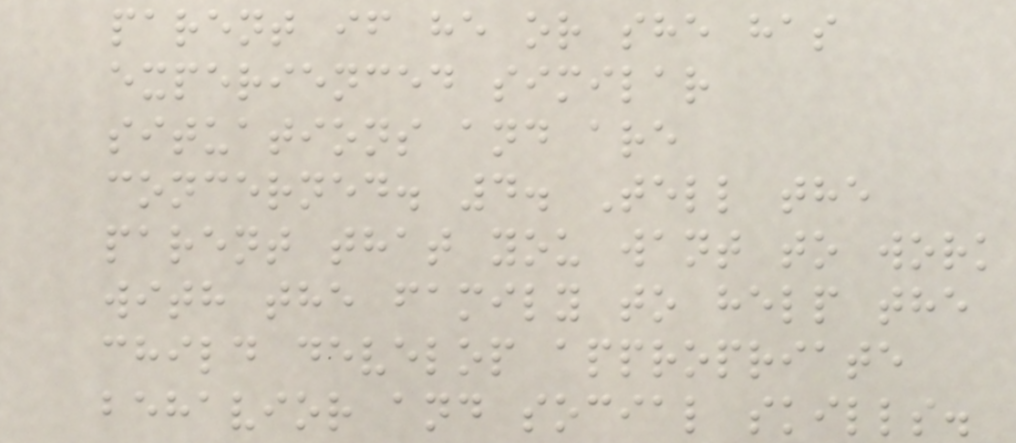parent if he or she has
experienced similar
situations and are
concerned. 4. Tell the
parent that you want to work
with the family to help the
child develop appropriate
behavior and social skills.
